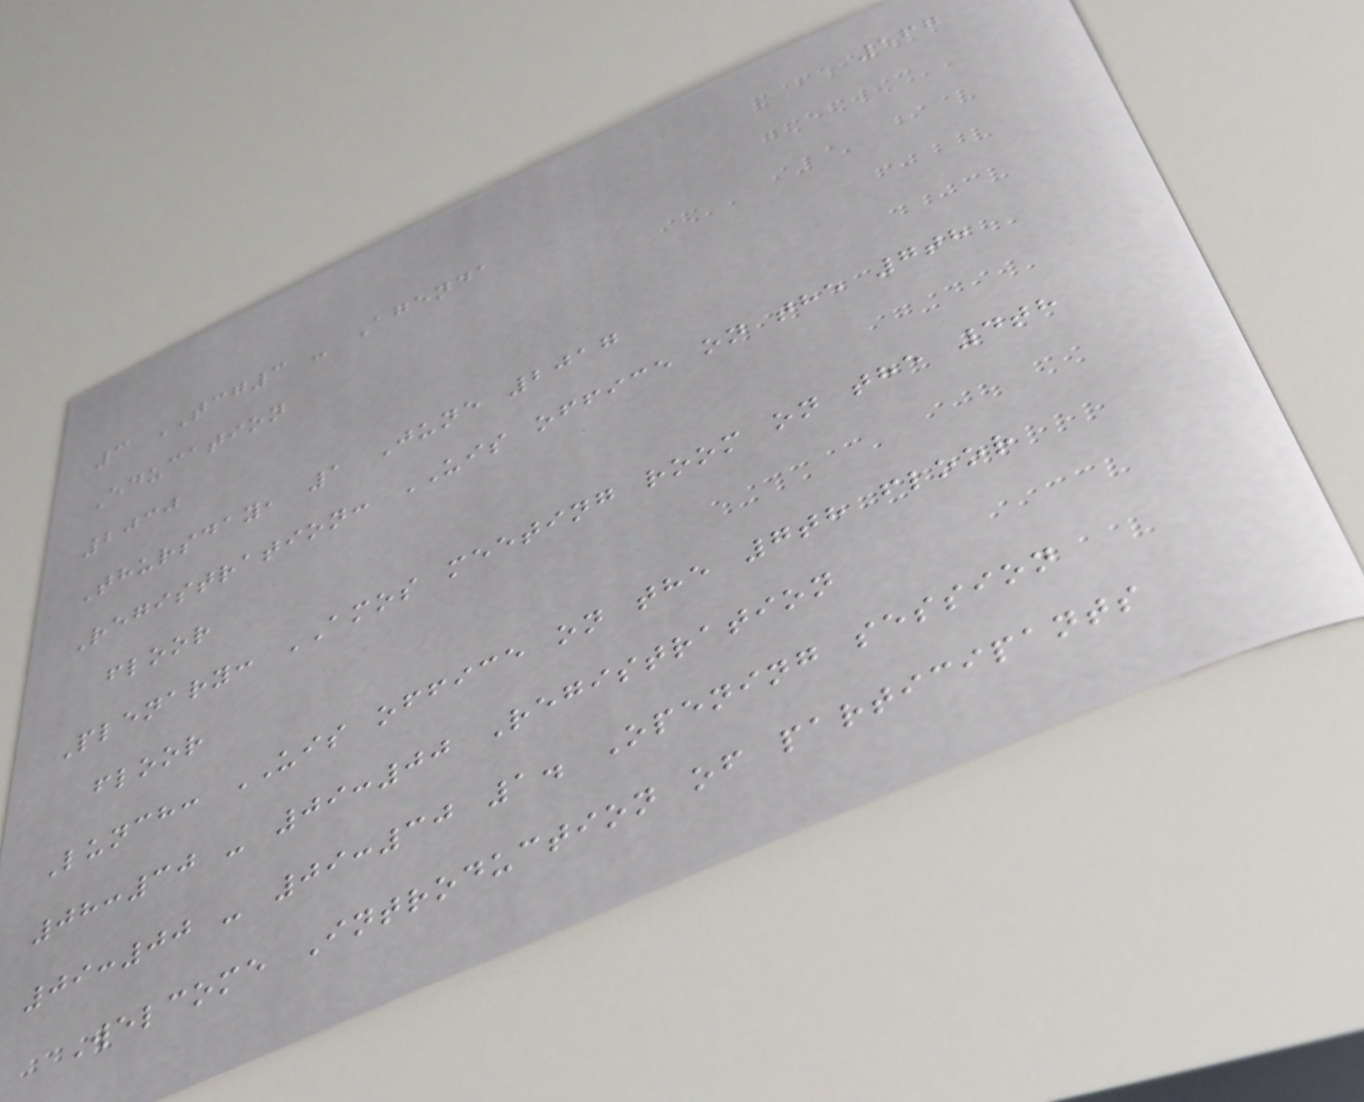167
3 TCG3 - Agenda
Education
2030
Thursday, 1 June 2017
Registration: UIS office on the 7th
floor
Plenary: AMOS meeting room on the 4th
floor
Lunch: UIS office on the 7th floor
08:30 - 09:00 Registration
09:00 - 09:30 1. Opening session
Welcome Introduction of participants
